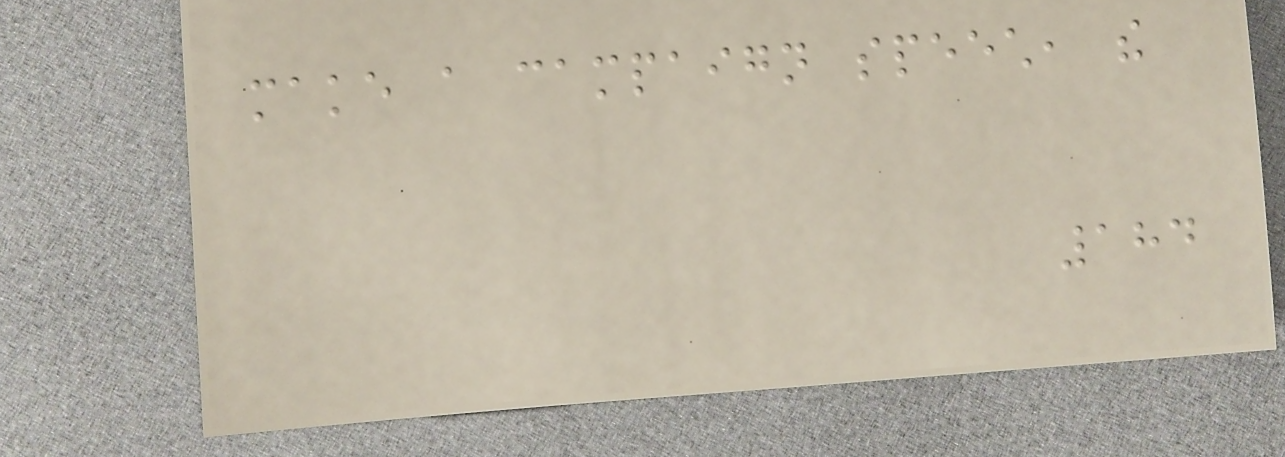make a campaign speech, the
184
